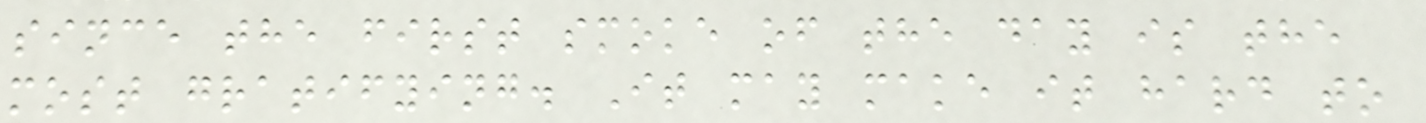since the first smoke of the day is the
most gratifying. It may make it hard to
